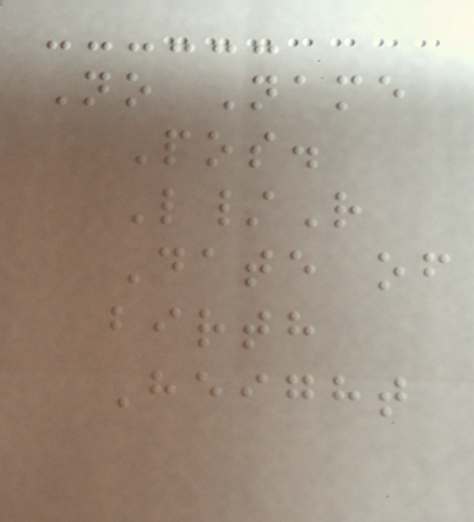No Name
Pos.
L/R
Date of
birth
Height
